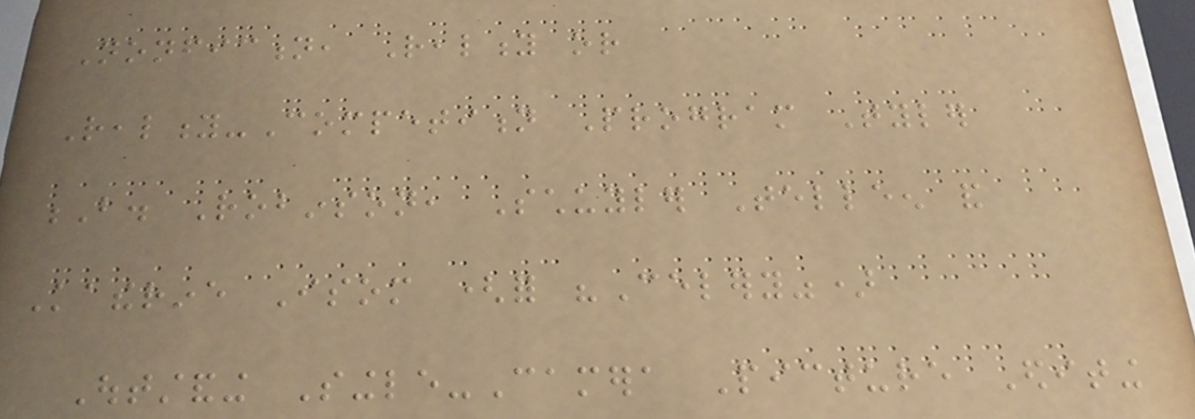Nonfiction, Reality or
Reality-Competition Program Tyler
B. Robinson, Schuyler Telleen and
Katherine Isom (for "Celery")
Outstanding Single-Camera Picture Editing
